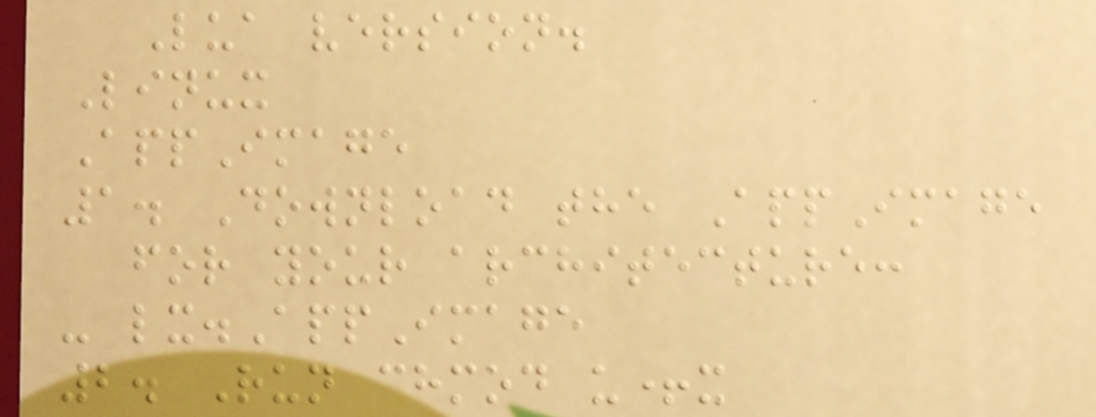Lua version.
Linux
AppImage
1. Download the AppImage
for your architecture:
- lx.AppImage
2. Run chmod u+x
